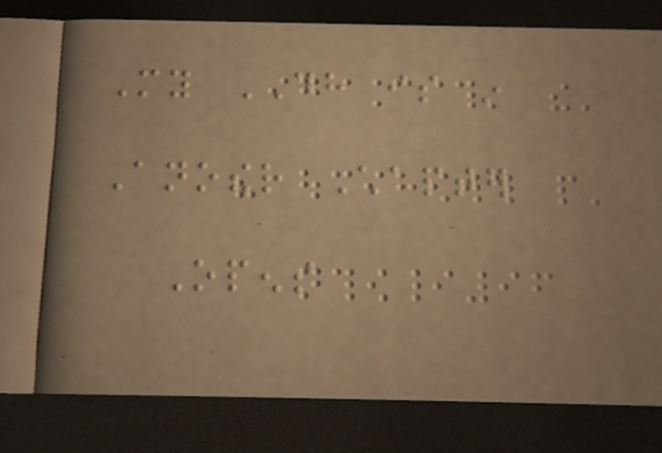My DH is in
Another Chapter
Opens
